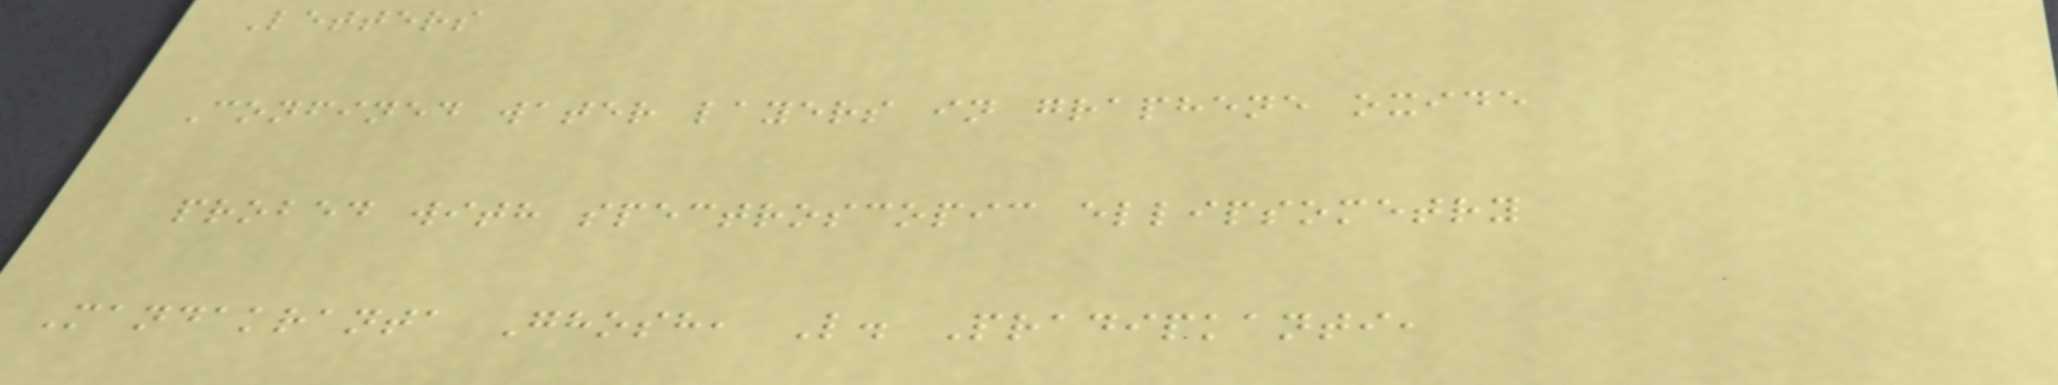Letters
Confined water layers in graphene oxide
probed with spectroscopic ellipsometry
Mandakranta Ghosh, L. Pradipkanti,
